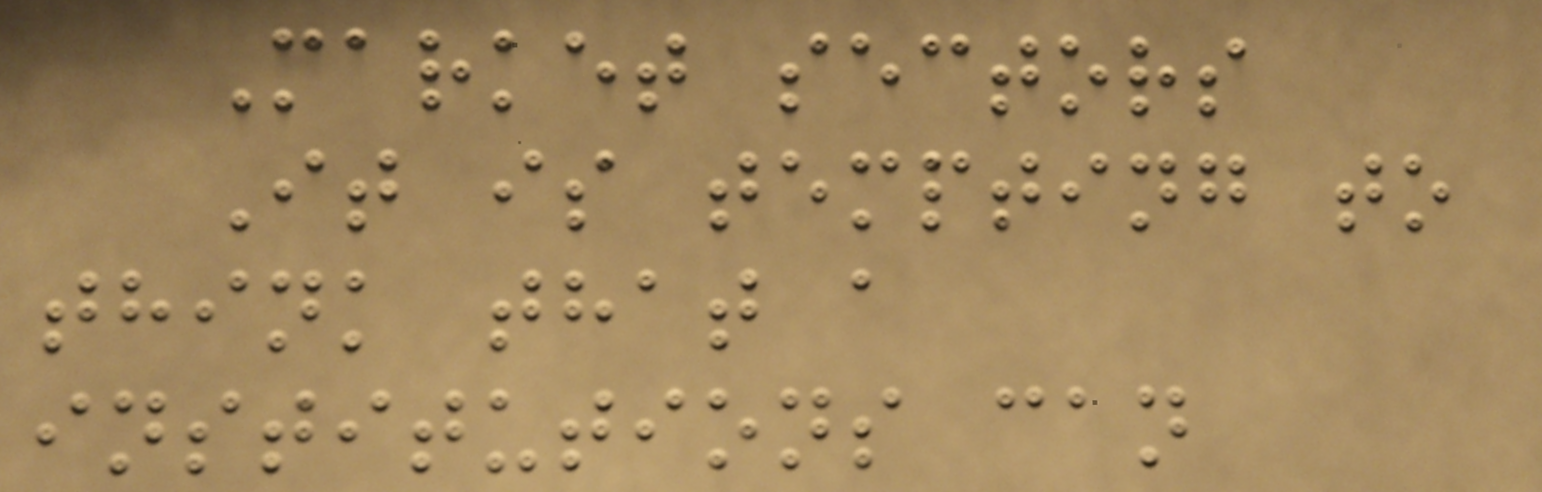Market sectors
It is tempting to
think that a
institutions can
